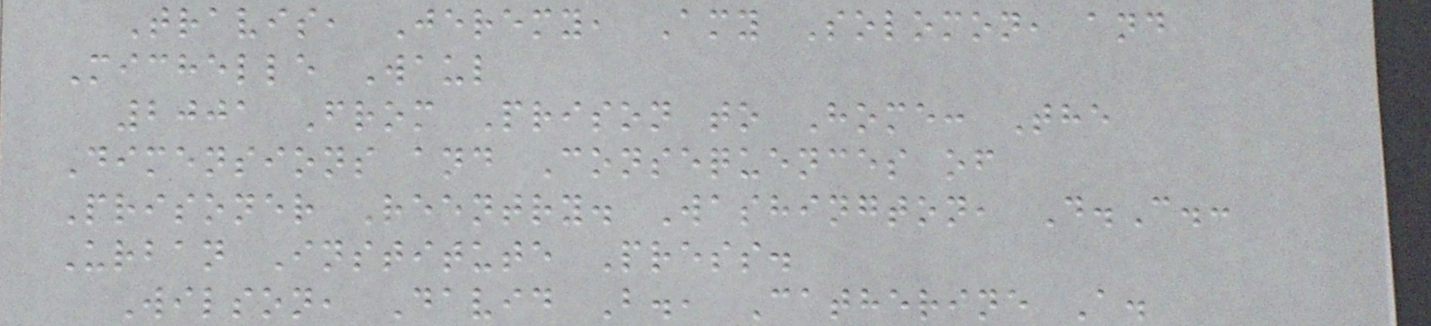Travis, Jeremy, Amy Solomon, and
Michelle Waul
2001 From Prison to Home: The
Dimensions and Consequences of
Prisoner Reentry. Washington, D.C.:
Urban Institute Press.
Wilson, David B., Catherine A.
